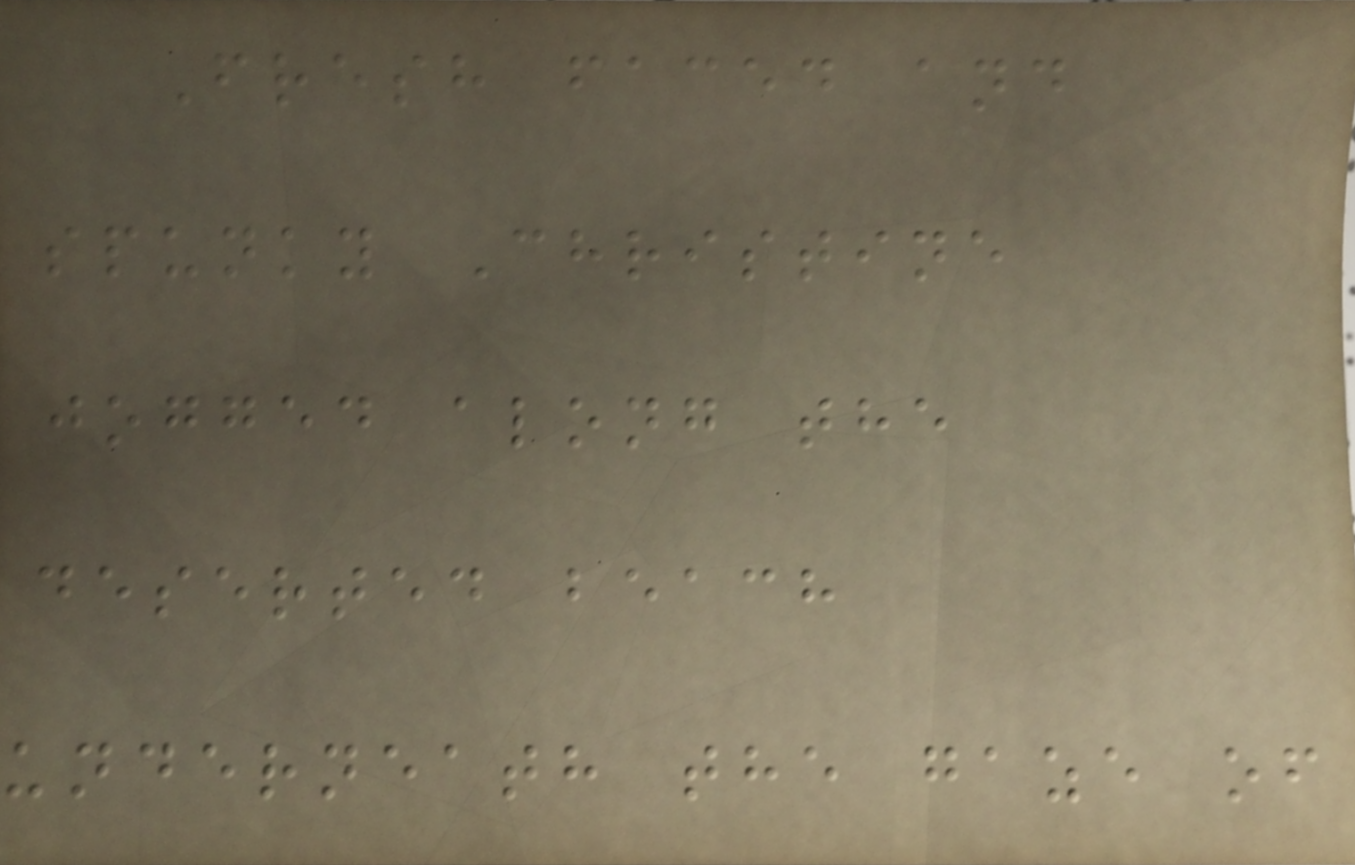Fresh faced and
spunky Christine
jogged along the
deserted beach
underneath the gaze of
